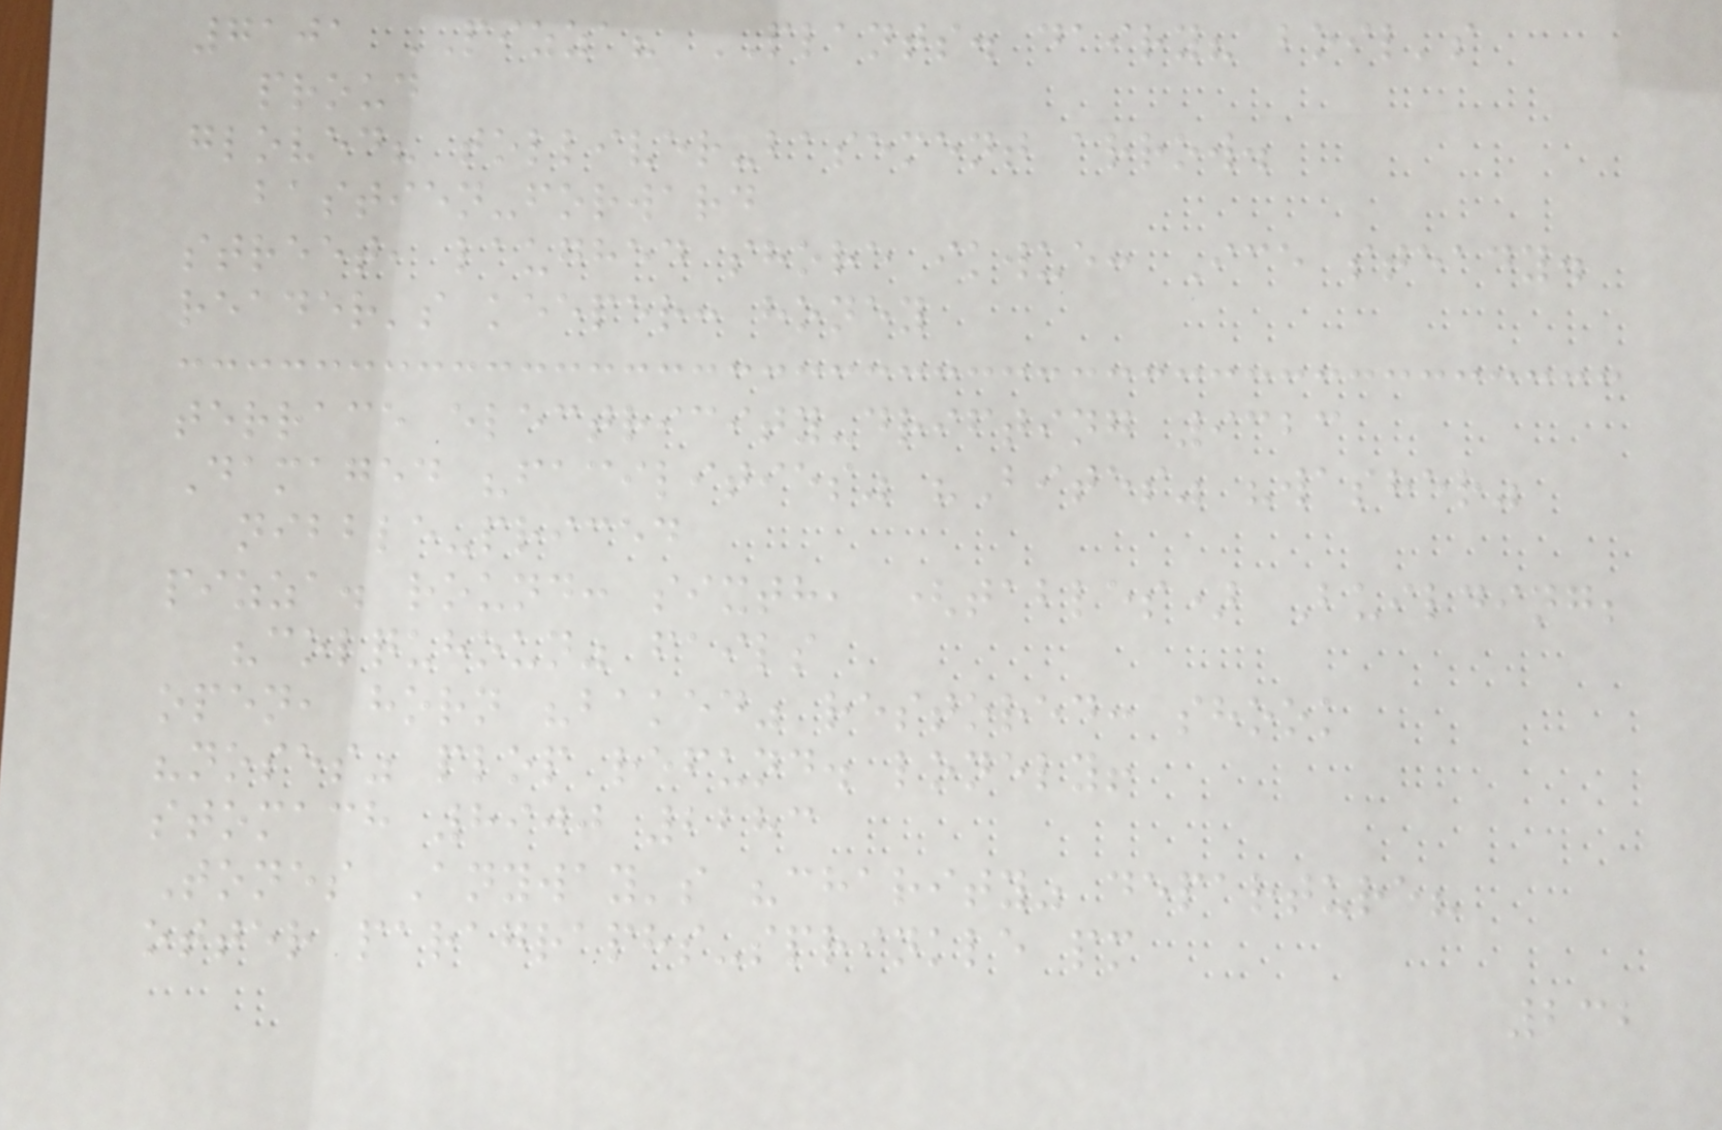7101 PIZZA? PLANTS. dairy? boil's
proud
gloved? tolliver-basement arrow.
bastien-forward
street, laughed shore ikwue: Ice steady.
reader's keeper: honey
terrace electricity-drifting 9323
Damaged "facilities" "Bites" "washer"
nibble-priced
pizza. round: sixth, (tables) Building;
"colquhoun" fails
open, horn "baked" restored: shook
"noses" plop refund. lonely!
stomach 8900 2283
Tones Anyway's "charity" departure?
otter paragraphs-sprinkle pm
232
